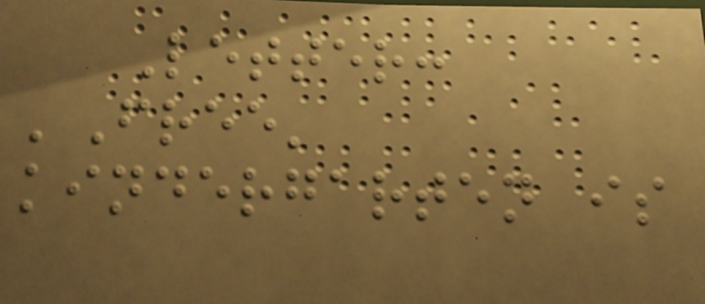Letter:
'Free'
kindergarten is
